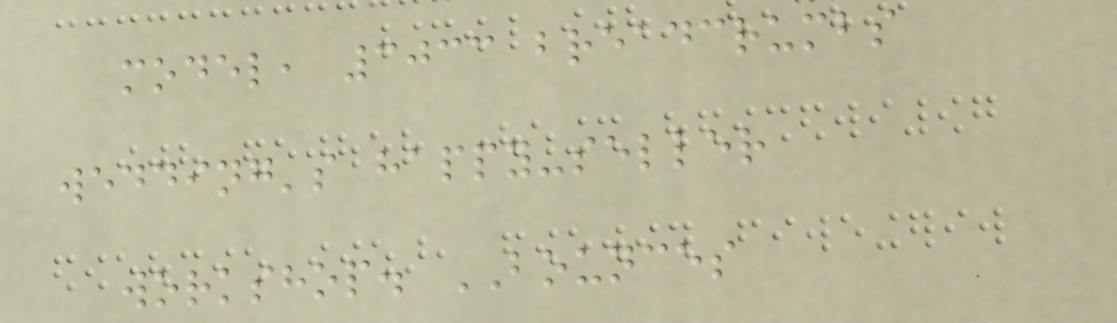model, 3033 breadcrumbs
wedding's happy-seller
workshop. BOUNCES
